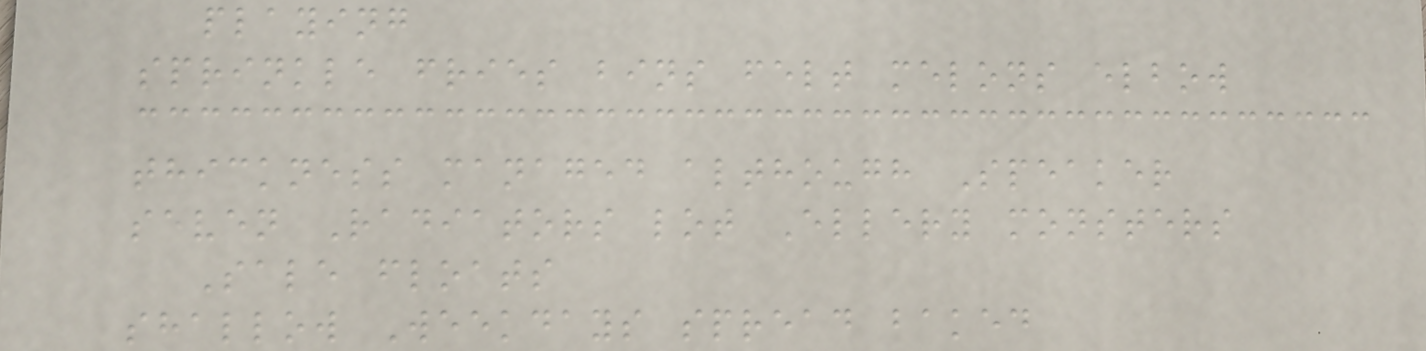playing
sprinkle fries bins felt melons elbow
thickness managed although Speaker
seven Radiators lot Ellery monsters
Sale floats
shallow Weekdays spread baked
